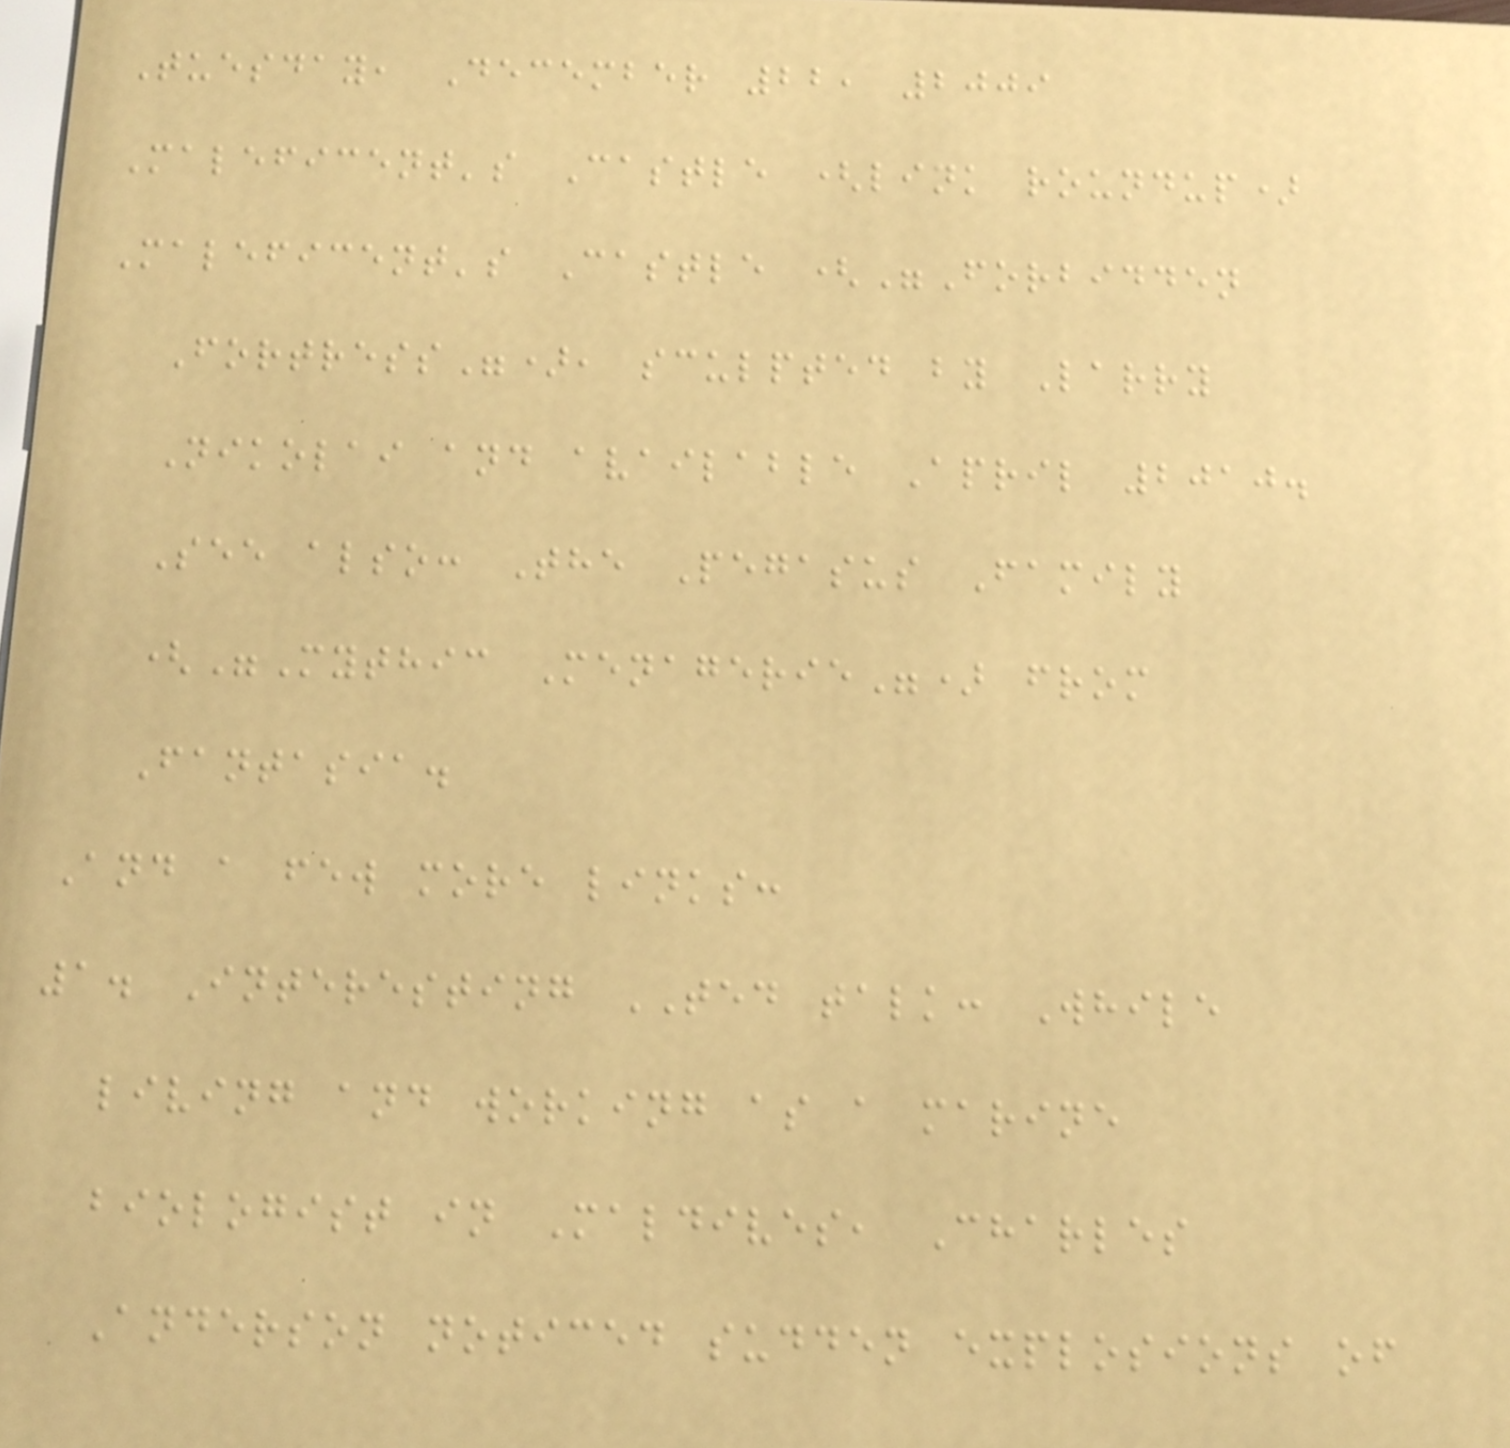Tuesday, December 22, 2009
Maleficent's Castle (link roundup)
Maleficent's Castle ("Forbidden
Fortress"), sculpted by Larry
Nikolai and available April 2010.
See also: The Pegasus Family
("Mythic Menagerie") from
Fantasia.
And a few more links:
1. Interesting TED talk: While
living and working as a marine
biologist in Maldives, Charles
Anderson noticed sudden explosions of
